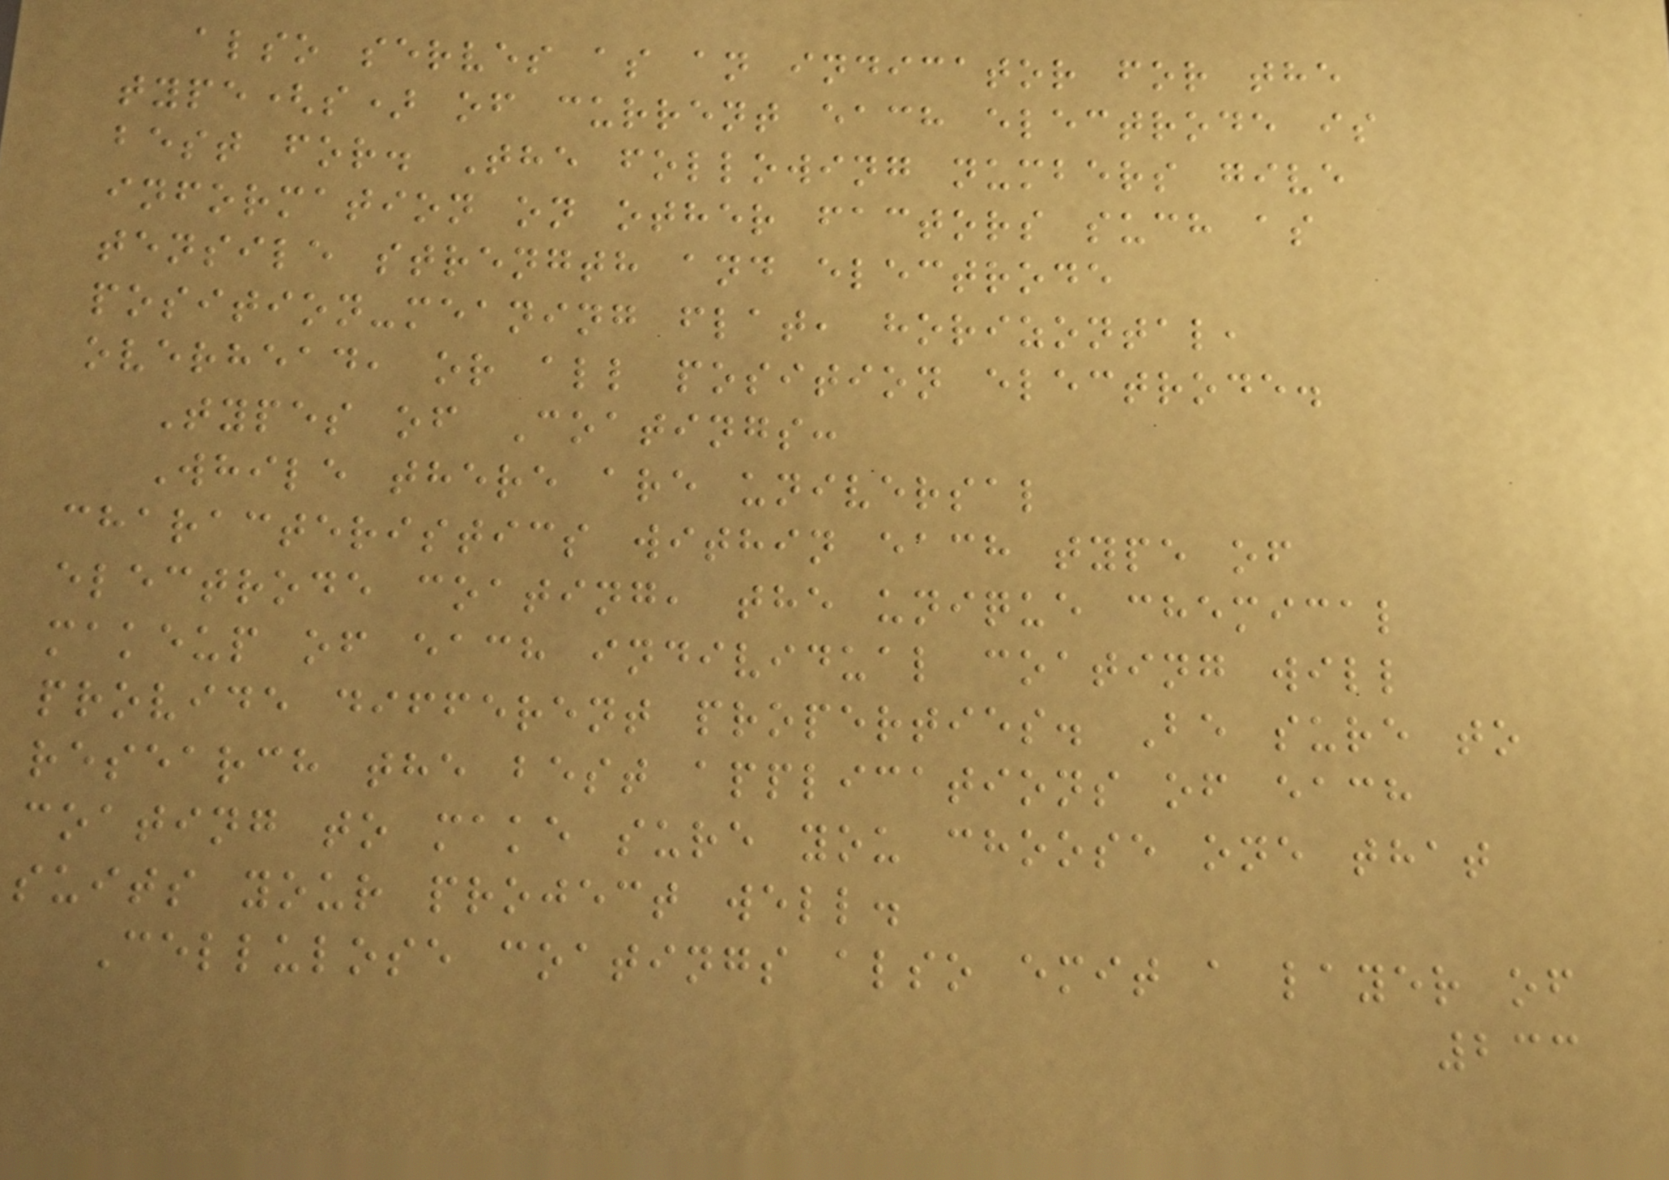also serves as an indicator for the
type(s) of current each electrode is
best for. The following numbers give
information on other factors such as
tensile strength and electrode
position-meaning flat, horizontal,
overhead, or all position electrode.
Types of Coatings:
While there are universal
characteristics within each type of
electrode coating, the unique chemical
makeup of each individual coating will
provide different properties. Be sure to
research the best applications of each
coating to make sure you choose one that
suits your project well.
Cellulose coatings also emit a layer of
233
